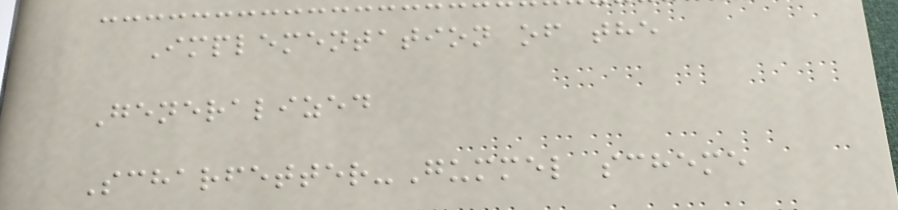Implementation of the
Generalized
Scharfetter-Gummel scheme
